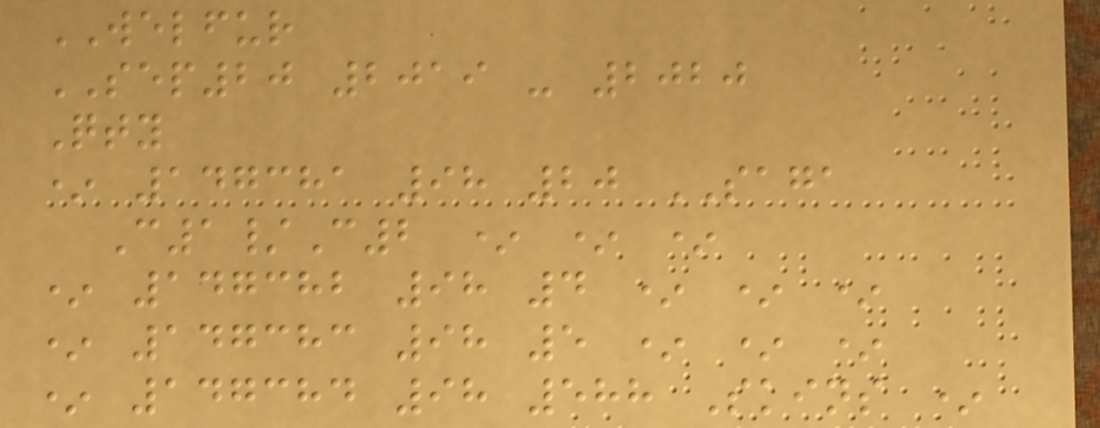WELFUR
SEP20 2019 - 2020
Qty
* 147381 98 20 SAGA
C1/C2 * * *
* 147382 98 4 * * *
* 147383 98 5 * * *
* 147384 98 588 Skins *
